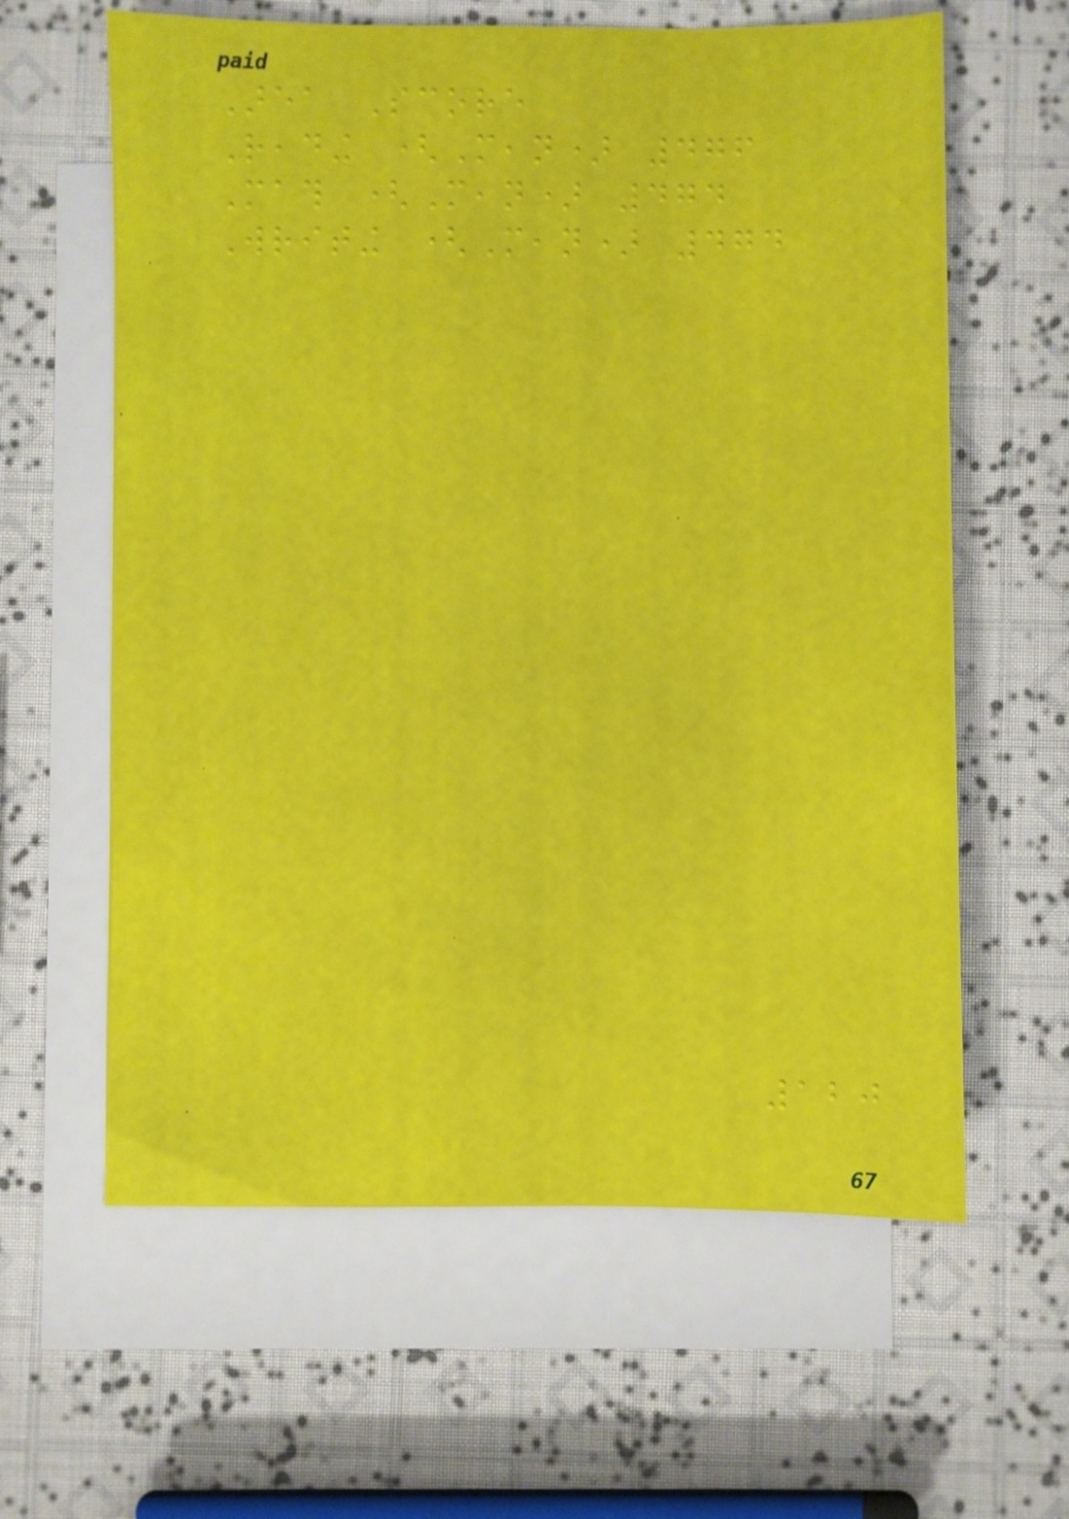Area Score
Reading (Mean) 476
Math (Mean) 474
Writing (Mean) 474
120
